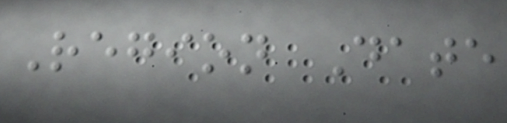Region Date
